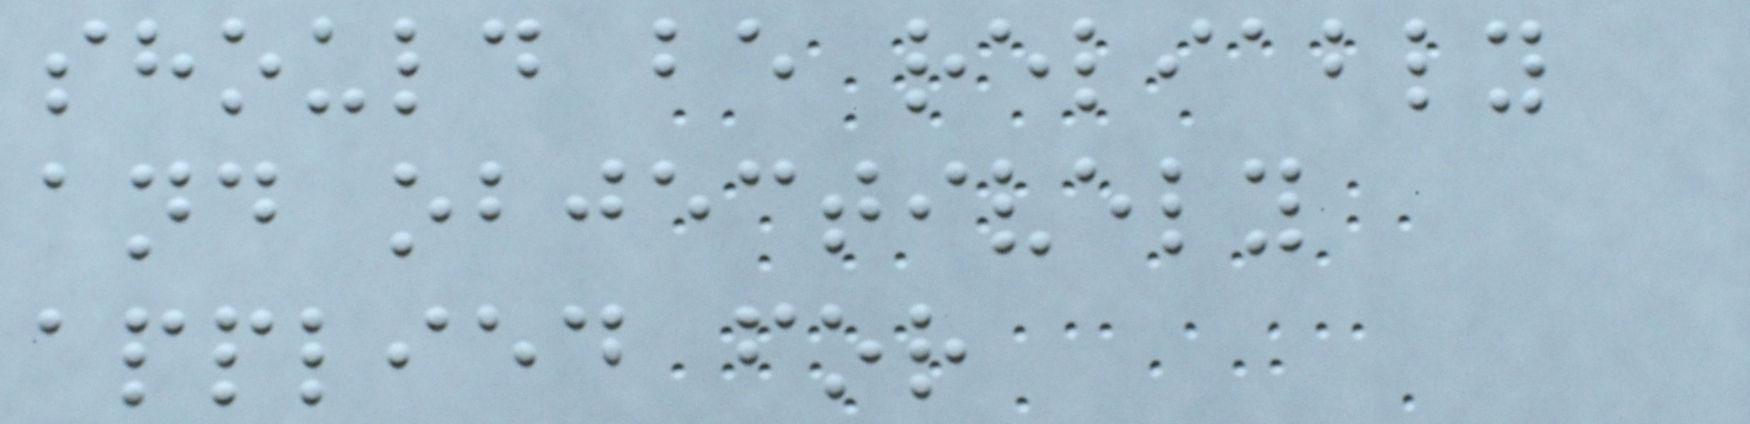should be reliably
and objectively
applied for
